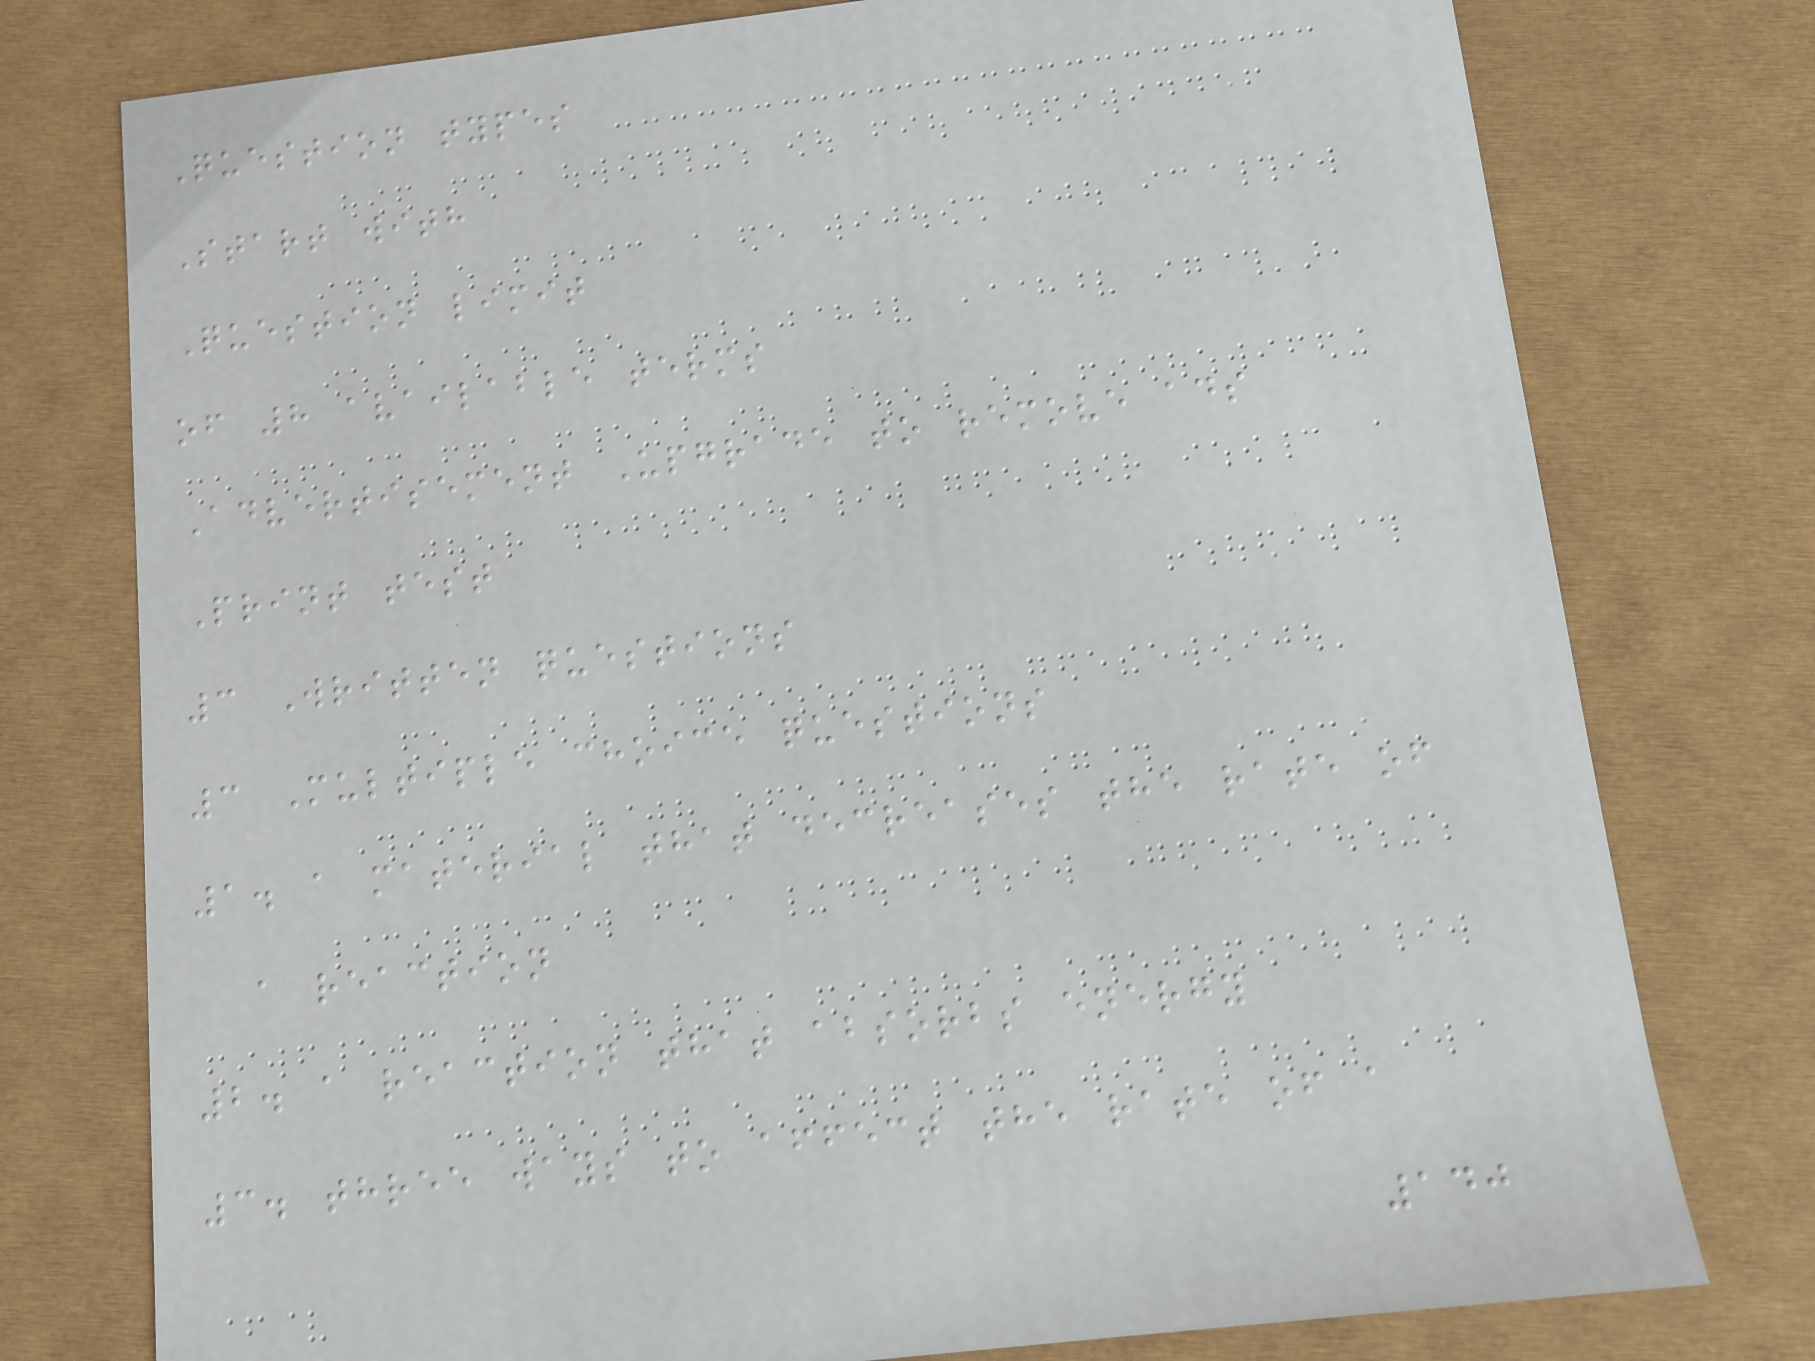Question types
Start with
Question limit
of 8 available terms
Advertisement Upgrade to remove ads
Print test
3 Written questions
3 Multiple choice questions
1. a material that decreases the rate of
a reaction
2. a reaction that absorbs energy
3. three ways to affect the rate of a
140
